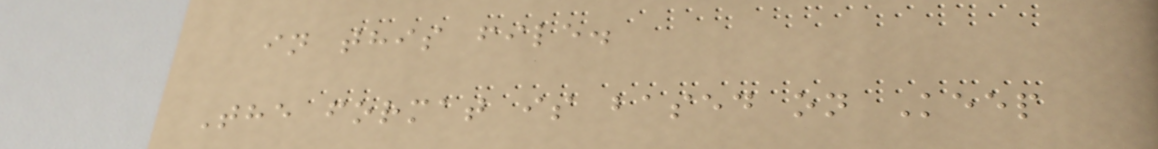in this file.
The format is based on Keep
